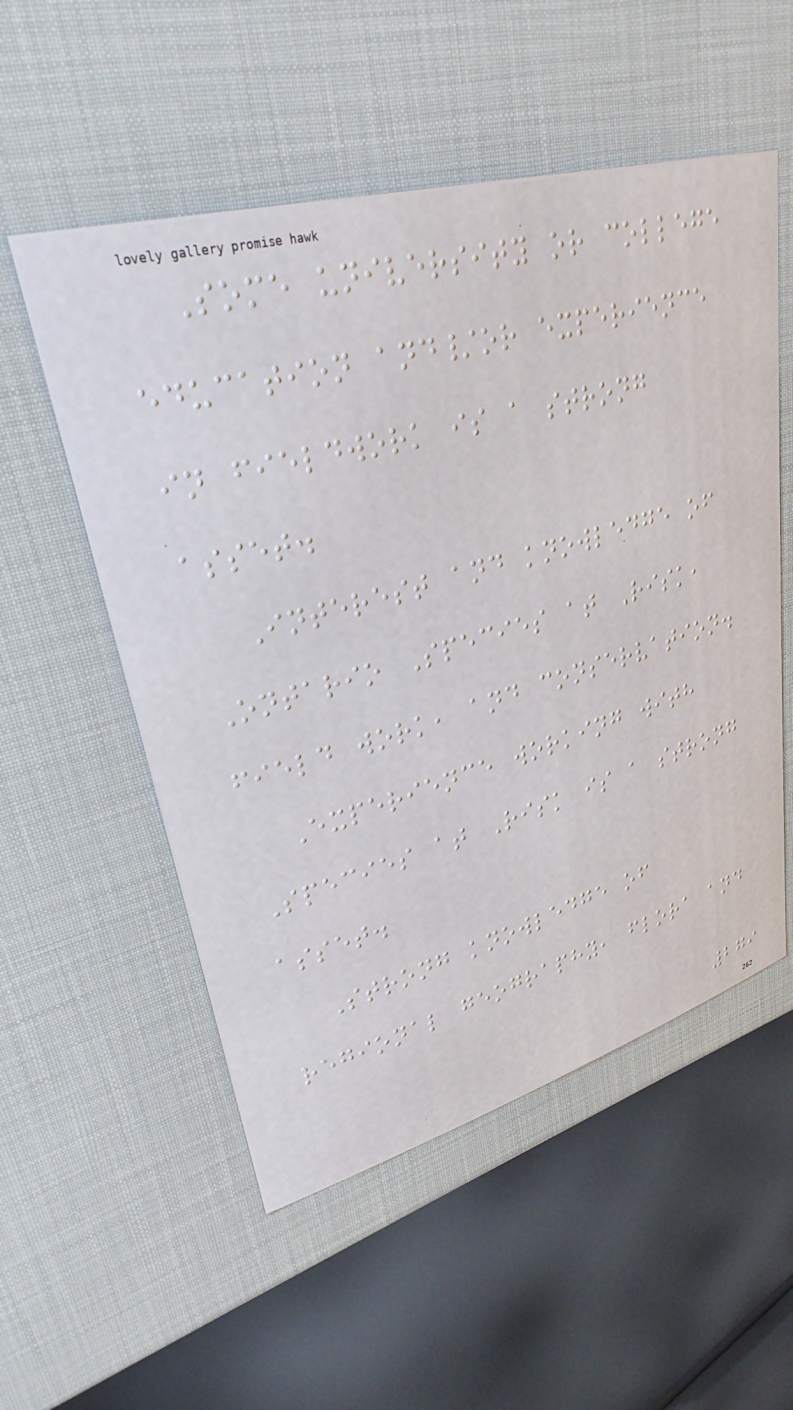Some university or college
education and/or experience
in fieldwork is a strong
asset.
Interest and knowledge of
Ontario Species at Risk,
field work, and conservation.
Experience working with
Species at Risk is a strong
asset.
Strong knowledge of
regional geography, flora and
279
